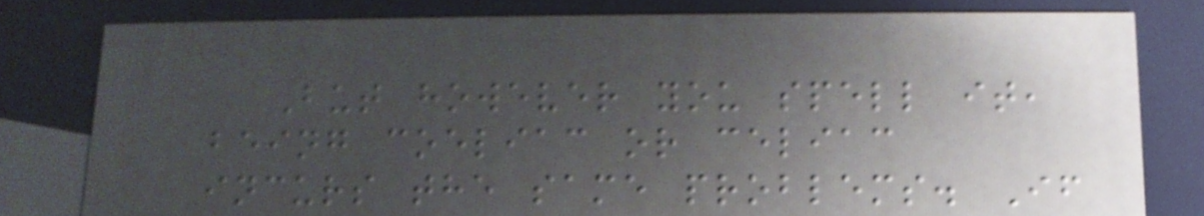But however you spell it,
being coeliac or celiac
incurs the same problems. If
